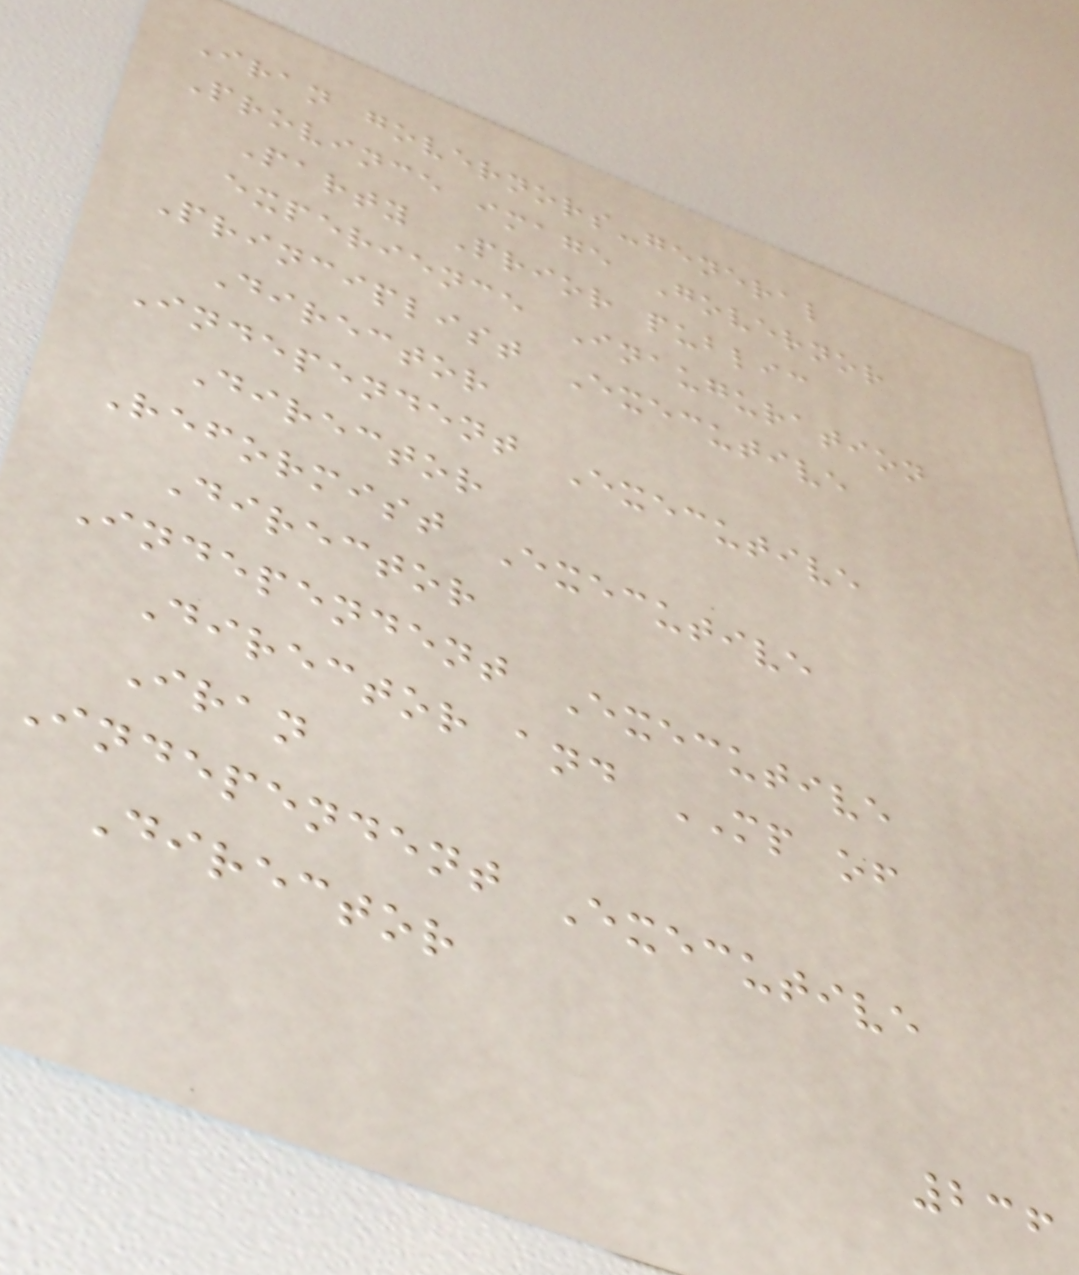Iran governors-general
Province image Governor
Party Prior public
experience Inauguration
Principlist Executive
Director
Independent Executive
Director
Reformist Executive
Director
Independent Executive
Director and MP of
Iran
Independent Executive
Director
236
